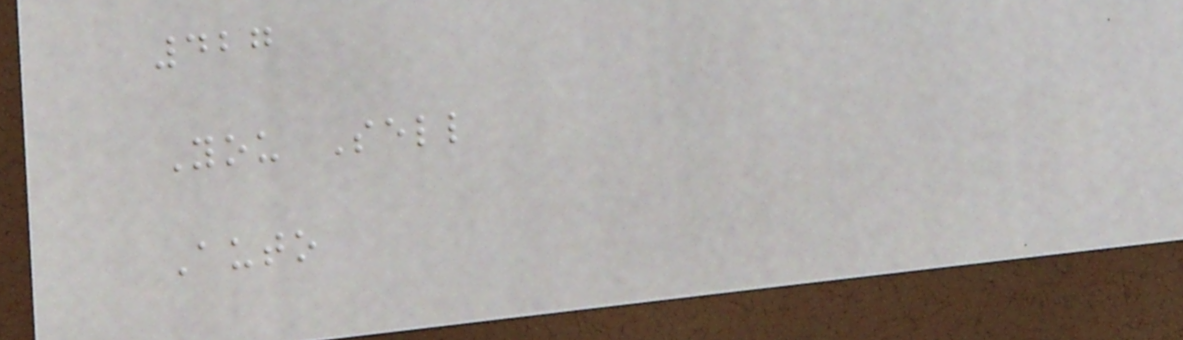427
You Sell
Auto
